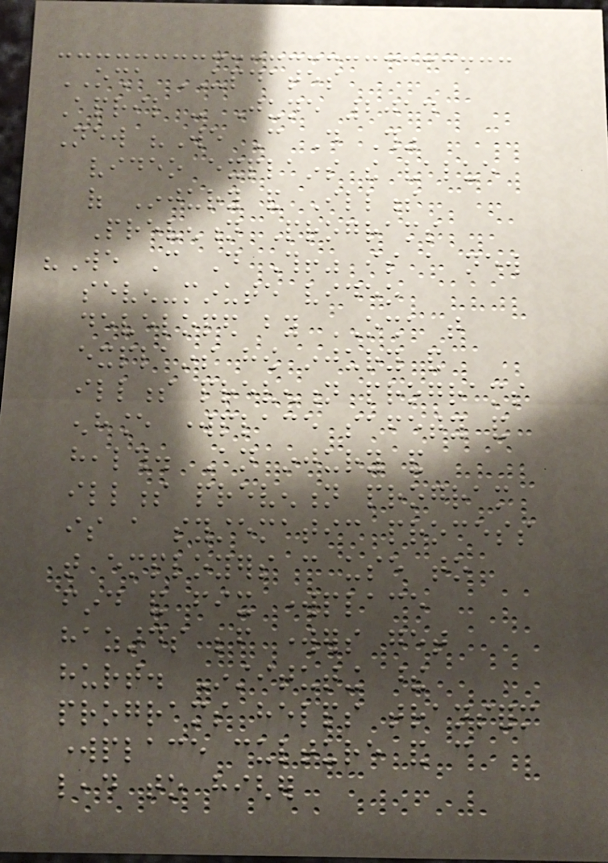OSHA UPDATES
April - June 2014
New "We Can Do This"
video explains the value
of Injury and Illness
Prevention Programs
"We Can Do This!" is a new
seven-minute video
developed by OSHA that
explains how injury and
illness prevention programs
enhance workplace safety and
health. An injury and
illness prevention program
is a systematic process
that employers can use to
find and fix workplace
hazards before workers get
hurt. Instituting these
programs helps transform
workplace culture and can
lead to higher
